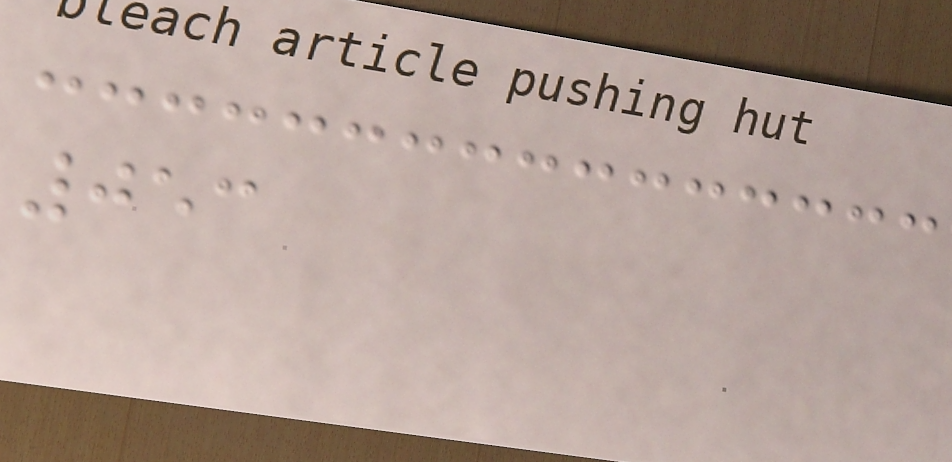053
